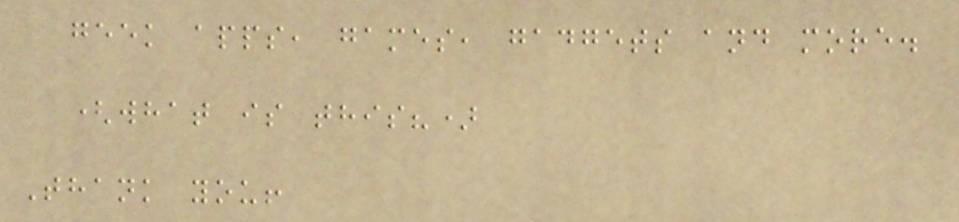geek apps, games, gadgets and more.
(what is this?)
Thank you!
